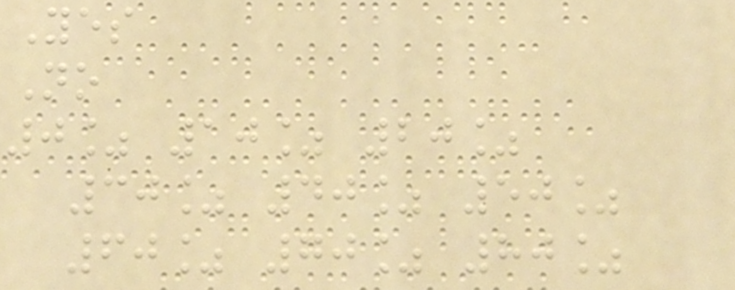Yes
No
0% 10% 20%
30% 40% 50%
60% 70% 80%
